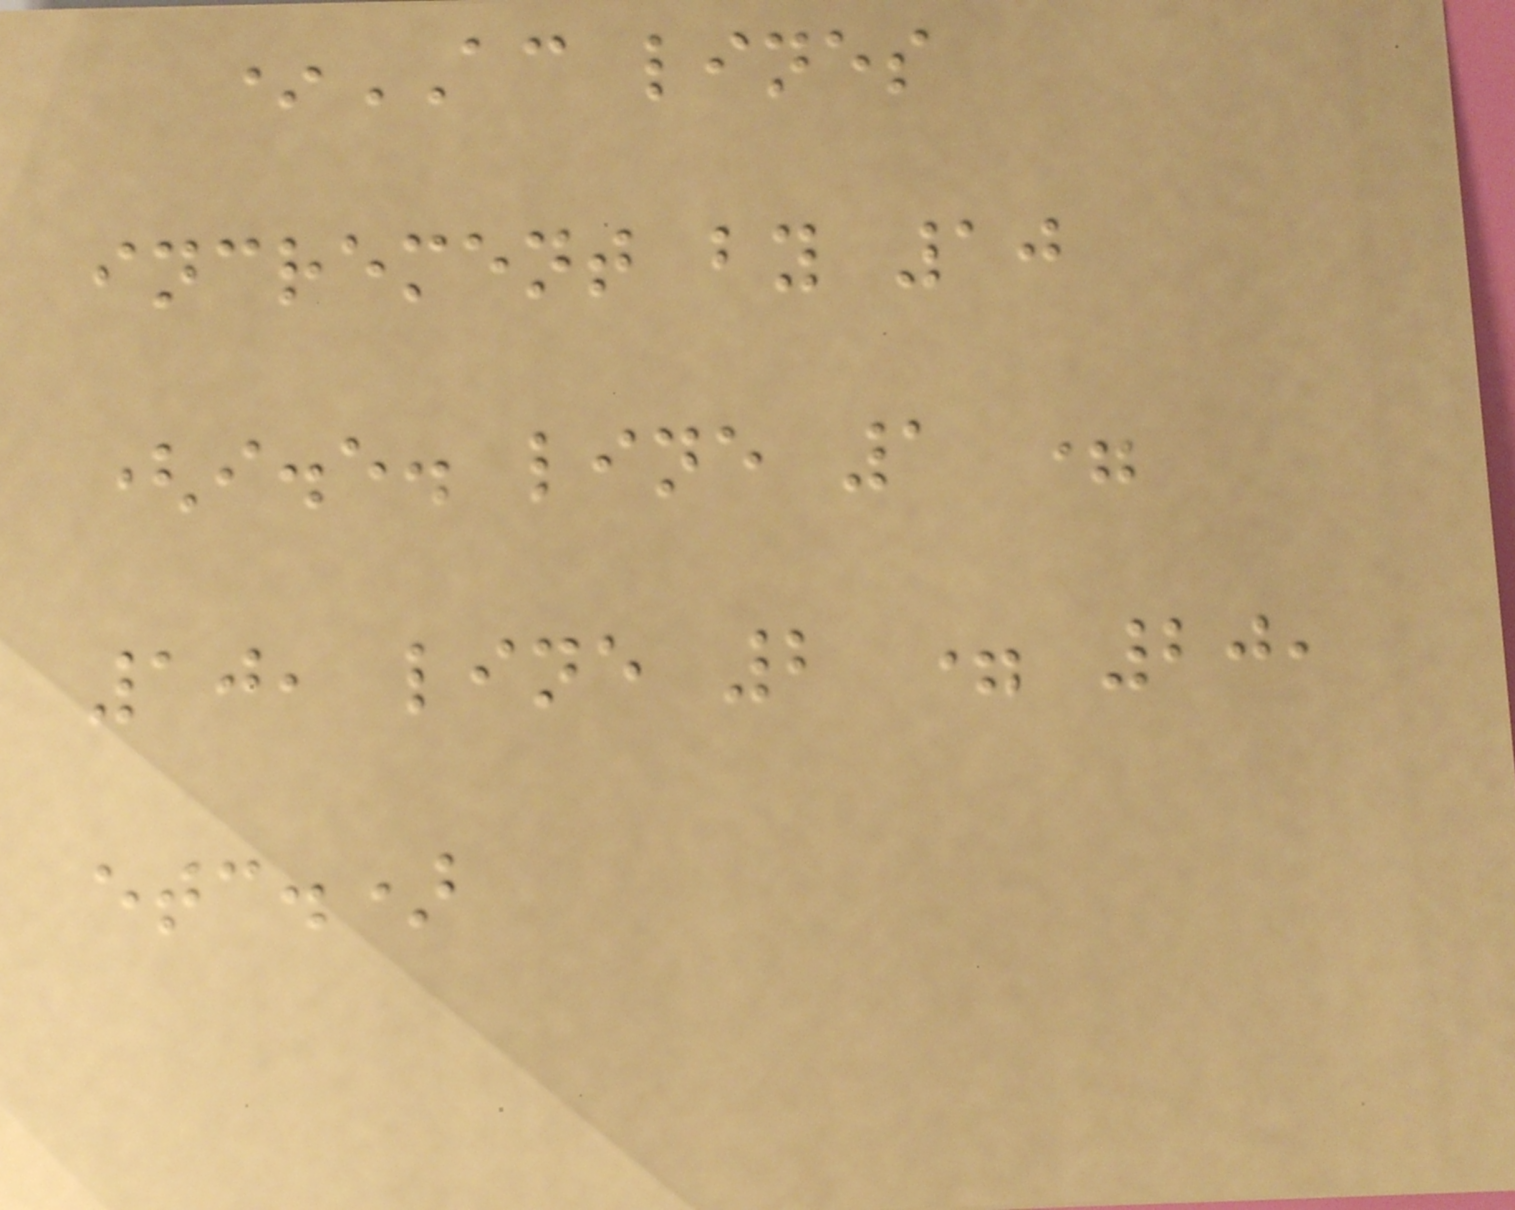*AC lines
increment by 10
(i.e. line 1 =
10, line 2 = 20,
etc.)
